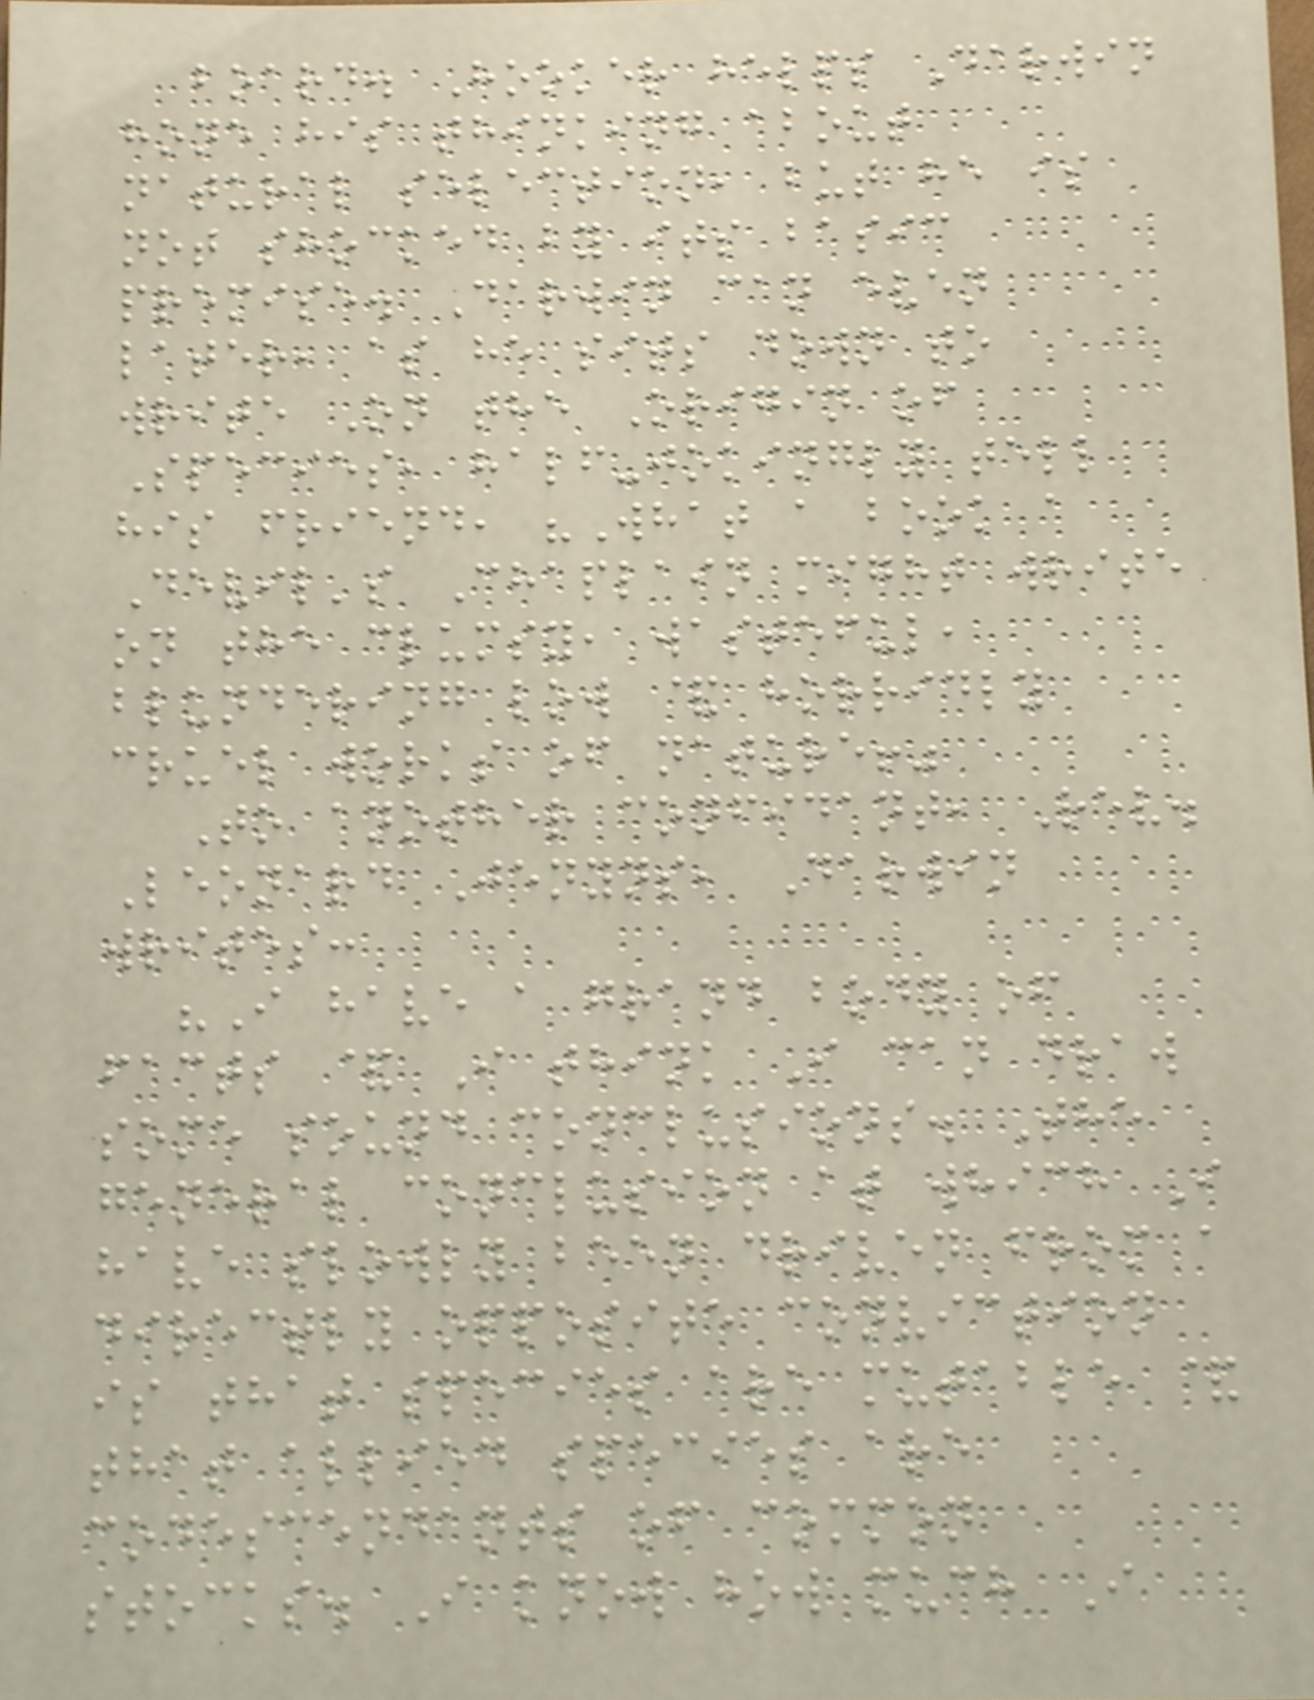board. Hooker helps Darwin
hone his thinking about
natural selection, but he is
not shocked by its basic
premise. Darwin can even
later, as he sits down to
write On the Origin of
Species, half-jokingly tell
his friend, "What a book a
Devil's Chaplain might write
on the clumsy, wasteful,
blundering low & horridly
cruel works of nature!"
To another confidant, Rev.
Leonard Jenyns, Darwin
writes:
"I have a grand body of
facts & I think I can draw
some sound conclusions. The
general conclusion at which I
have slowly been driven from a
directly opposite conviction
is that species are mutable &
that allied species are
codescendants of common
stocks. I know how much I
